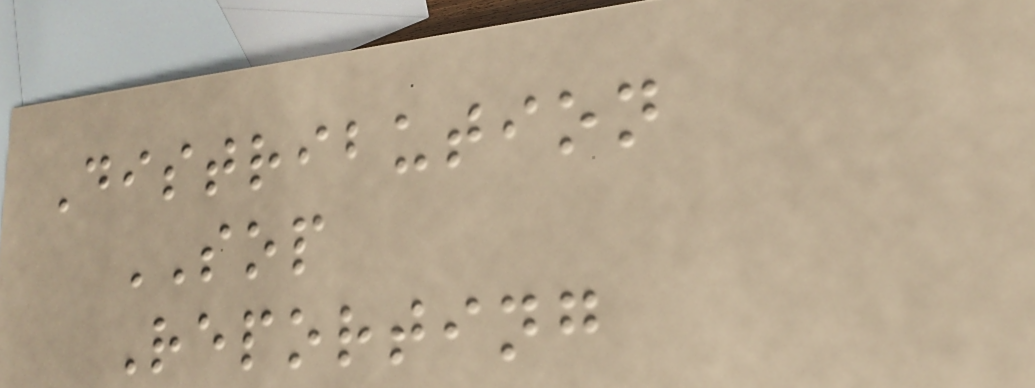Distribution
SOP
Reporting
